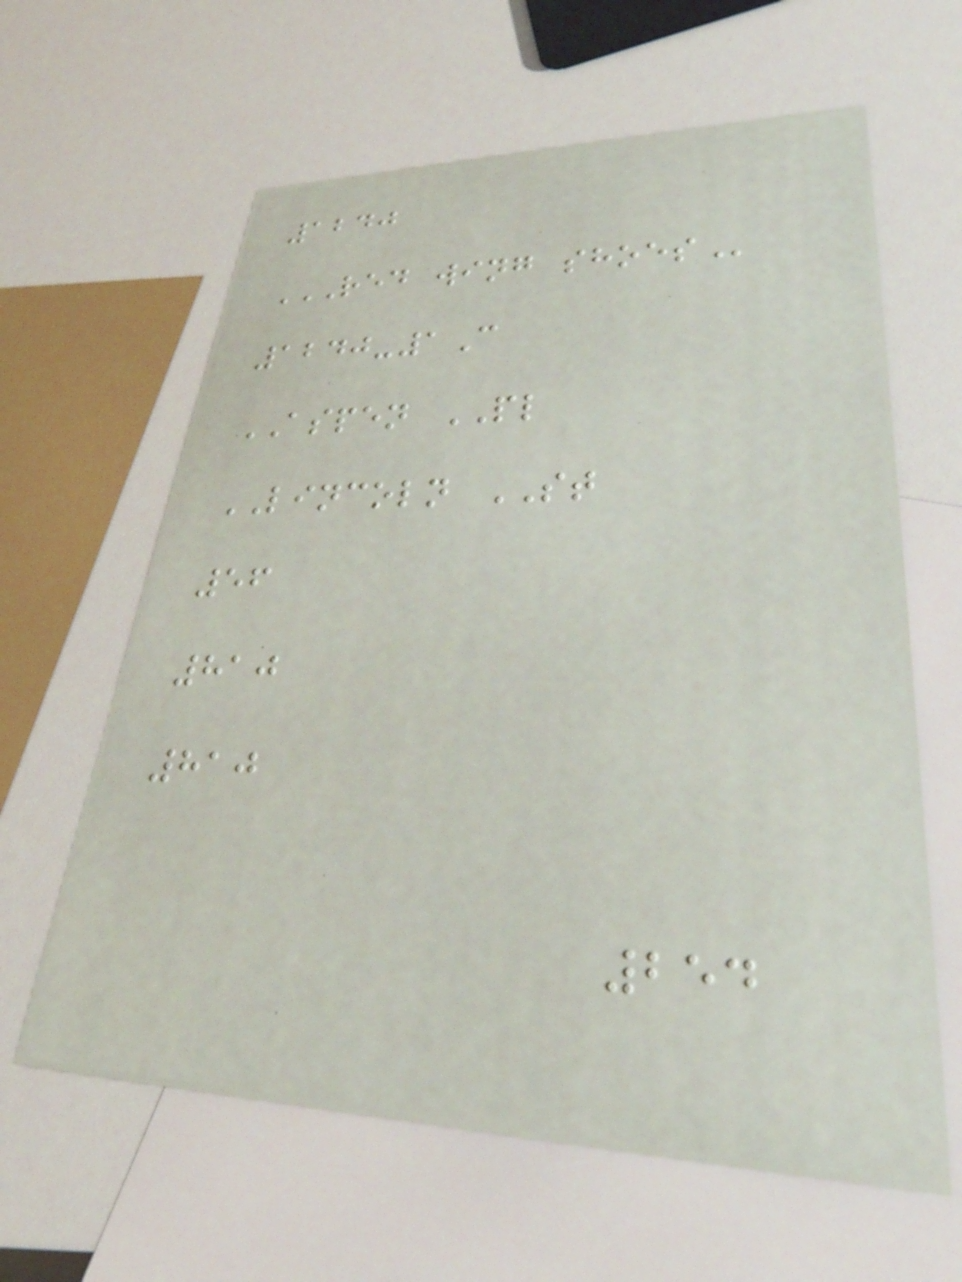1240
RED WING SHOES
1240-1C
ASPEN PL
LINCOLN ST
56
810
810
254
